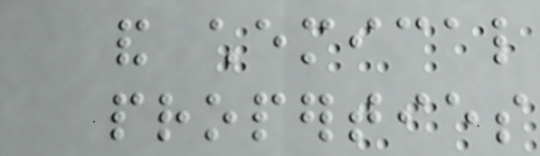and chemical
properties
